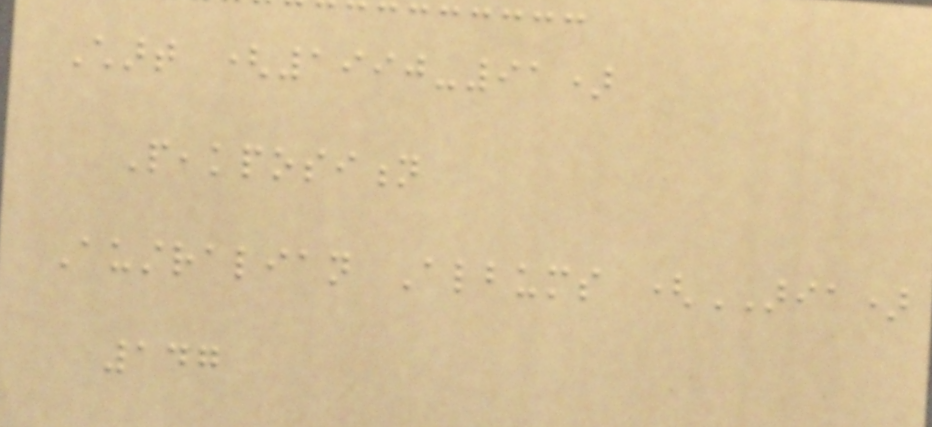Chart (1990-91)
Peakposition
Australian Albums (ARIA)
147
